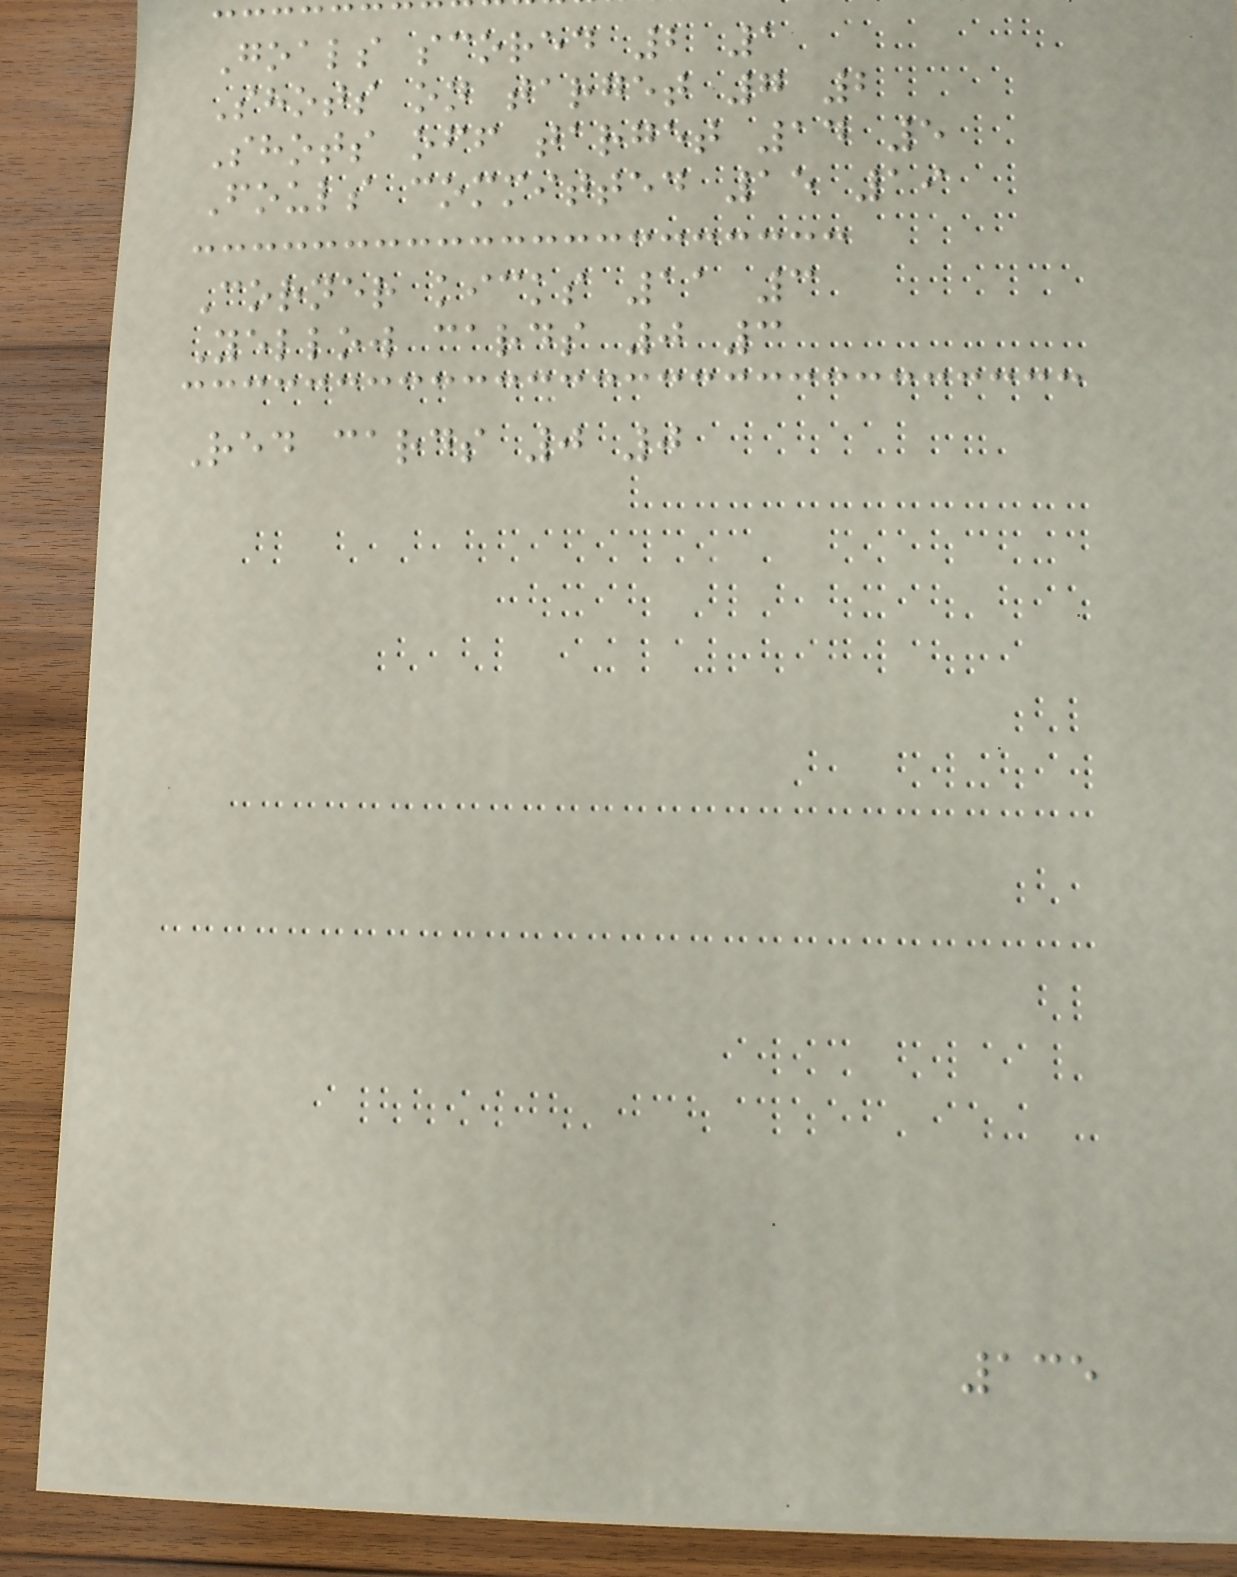Goals scored 2 1
Shots on target 7 2
Shots off target 14 5
Fouls committed 15 19
Corner kicks 11 3
Yellow cards 0 3
Red cards 0 0
135
